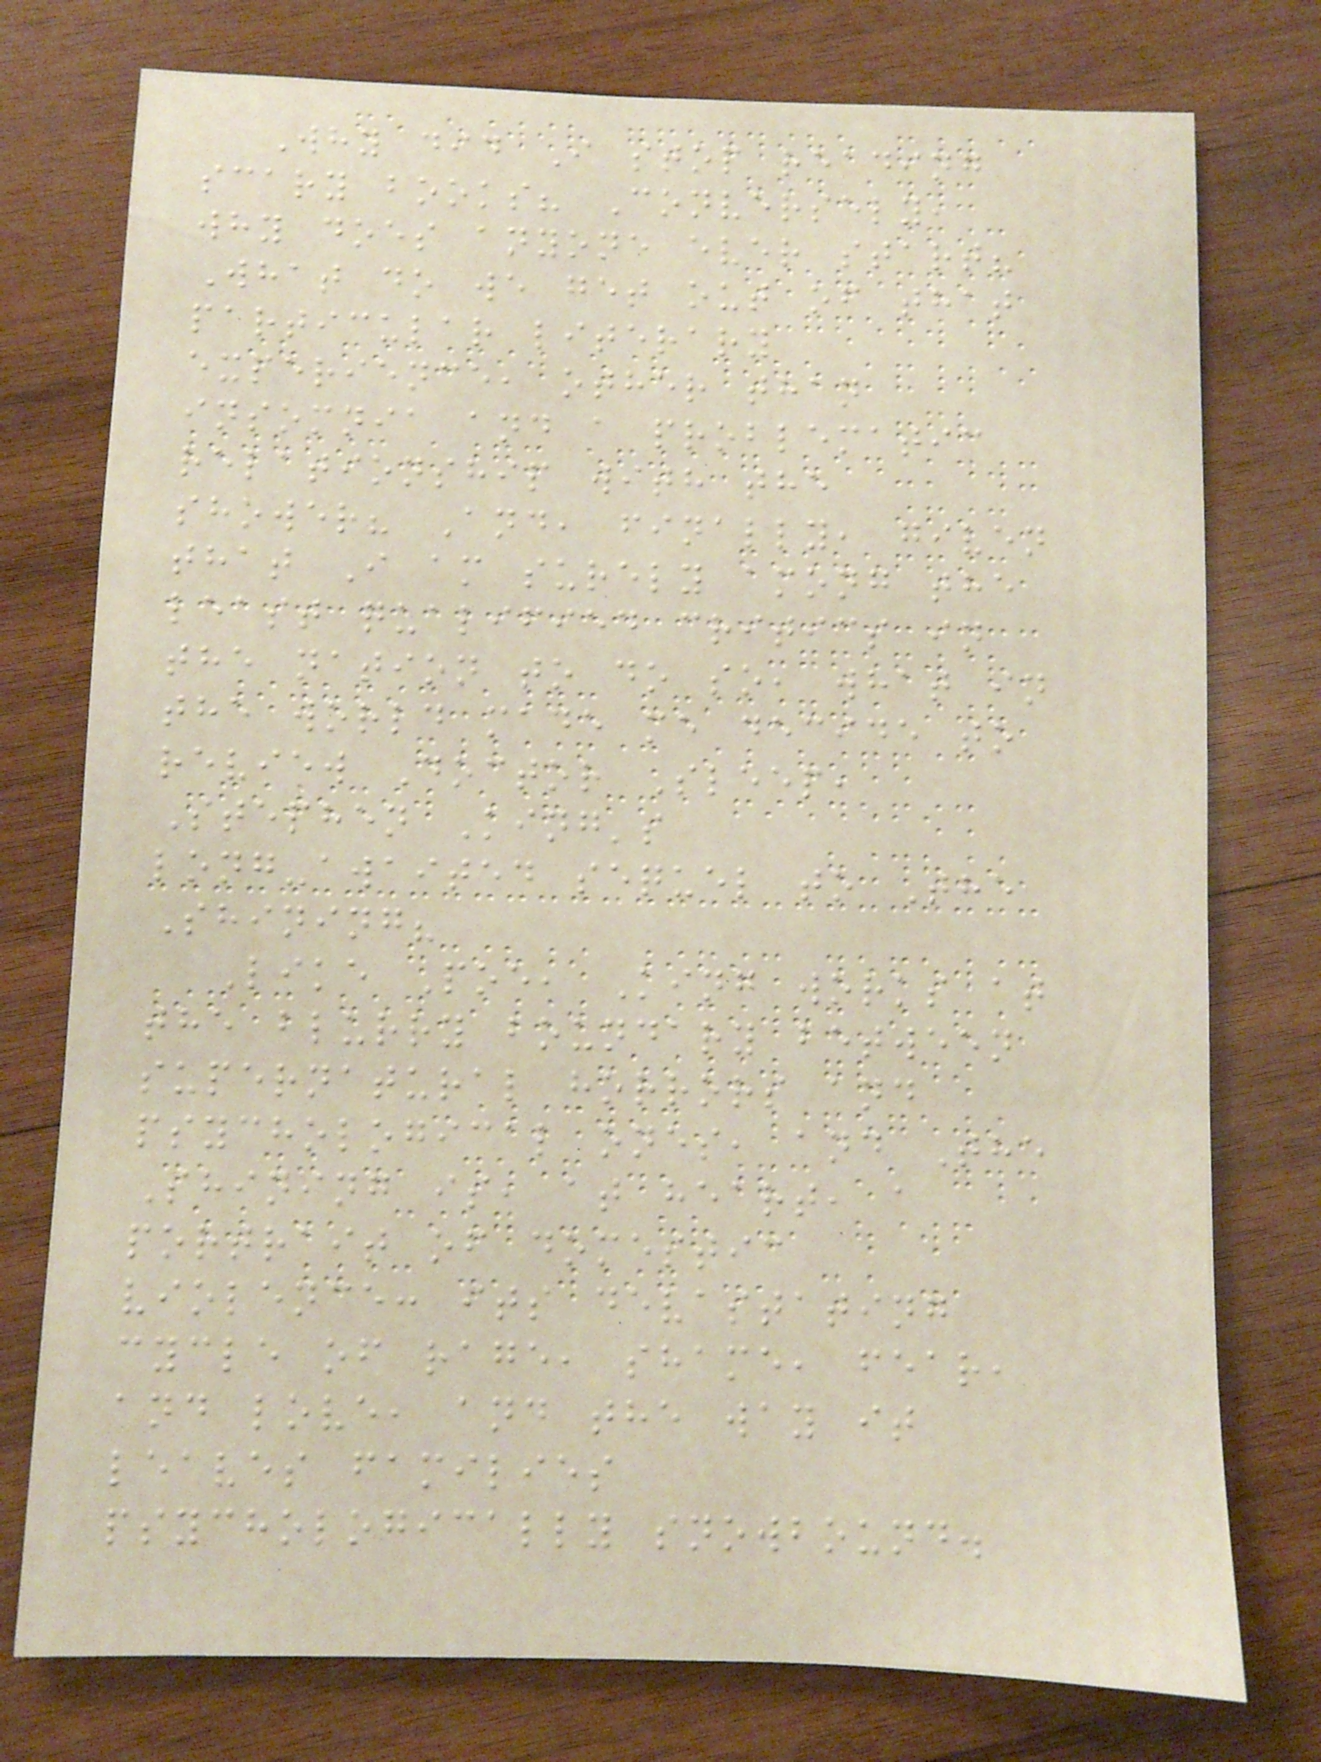Why did I stop reading
scary books? Conversely,
why does anyone ever start?
What do we get out of that
particular literary
experience, other than
insomnia and a problematic
relationship with the
shower? And, finally, given
that I am surely among the
least qualified critics in
the nation to do so, what in
the world made me decide to
review Doctor Sleep,
Stephen King's
long-awaited sequel to The
Shining?
Like Poe, King works at
the blurry boundary between
supernatural horrors and
psychological ones, and The
Shining is, at heart, a
portrait of domestic
violence: its devastating
cycle of rage, shame, fear,
and love, and the way it
leaves families
psychologically snowbound.
